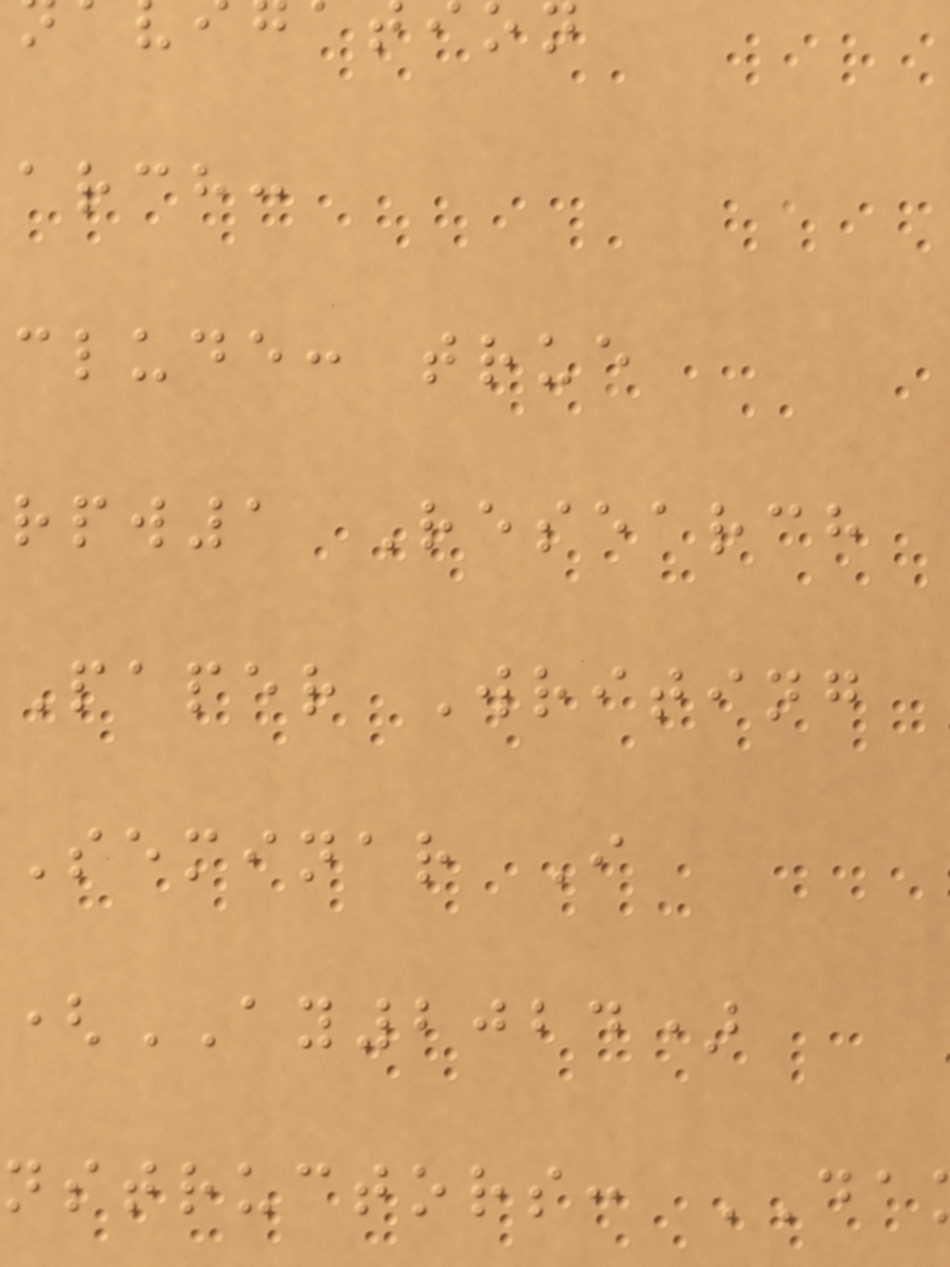arch:
clude: true
rpw1 Research
Paper Writing
Seminar I
(AY2024)
nstructors: DA
